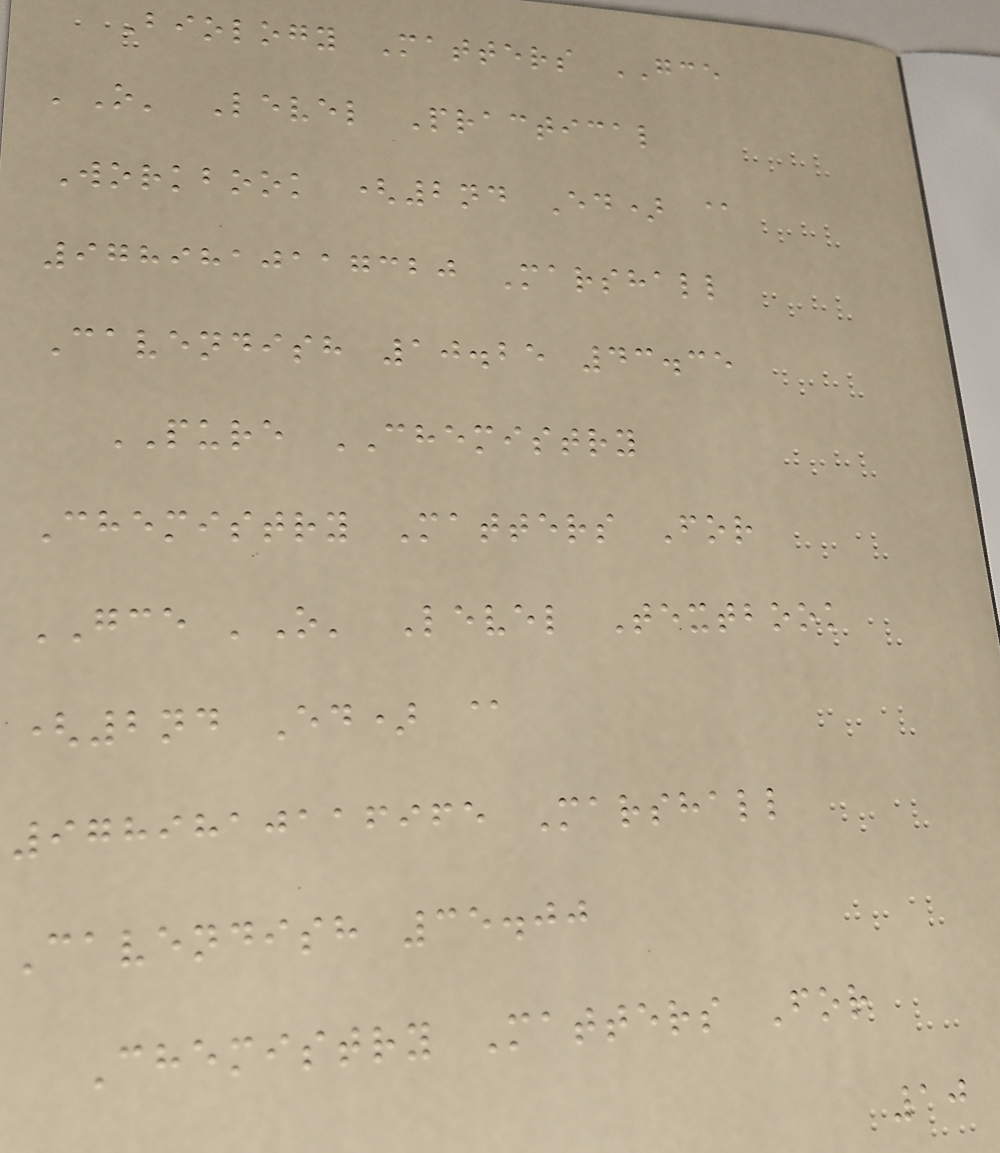Biology Matters GCE
'O' Level Practical
Workbook (2nd Ed) @
9789810117320 Marshall
Cavendish 10.25 43.35
PURE CHEMISTRY
Chemistry Matters For
GCE 'O' Level Textbook
(2nd Ed) @
9789810116965 Marshall
Cavendish 35.00
Chemistry Matters For
10
